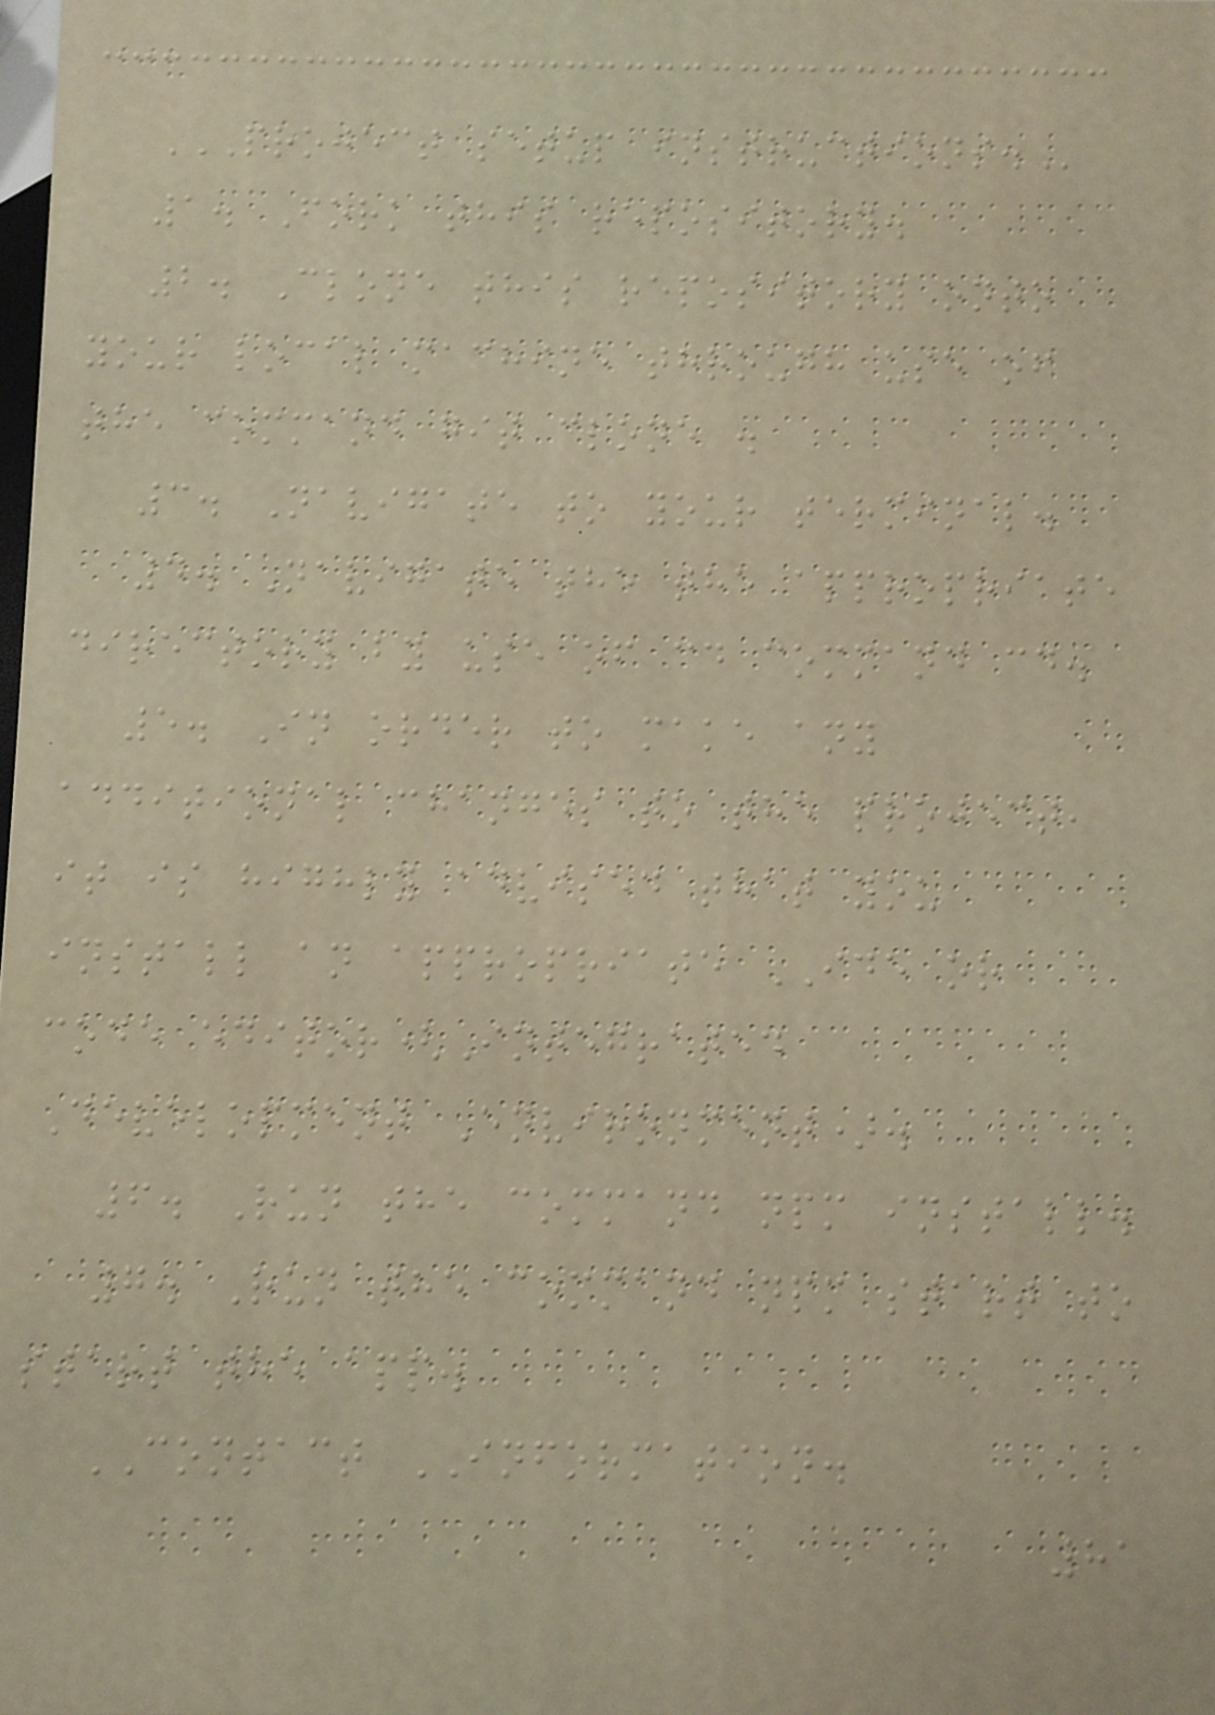PROJECT SETUP INSTRUCTIONS.
1. Fork this repository.
2. Clone this repository onto
your local machine through use of
the command git clone .
3. Navigate to your terminal.
4. Navigate the the appropriate
directory by use of cd command cd.
5. In order to make any
additional changes to the project,
it is highly advised that you
install an appropriate IDE or
code editor(Integrated
Development Environment).
6. Run the command npm install.
7. Run the command npm start to
start the app.
CONTACT INFORMATION.
81
